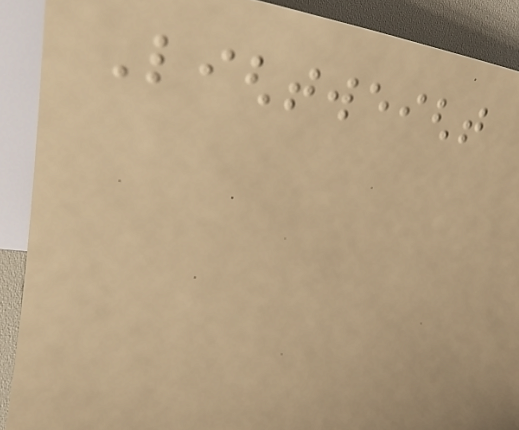Lightweight
